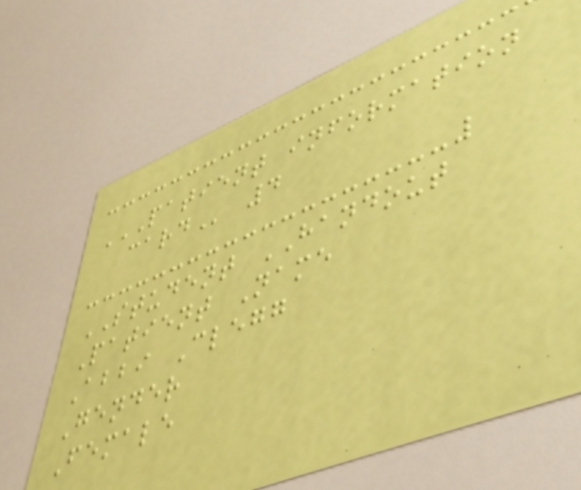PATIENT INFORMATION
CARD 4
STUDENT HANDOUT
Patient Name
Abbi Clegg
Gender
Female
